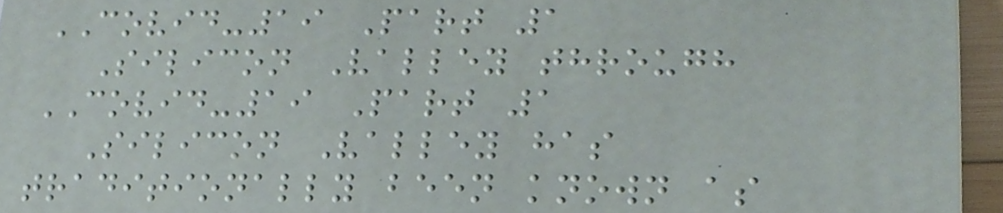COVID-19 Part 1
Silicon Valley through
COVID-19 Part 1
Silicon Valley has
traditionally been known as
